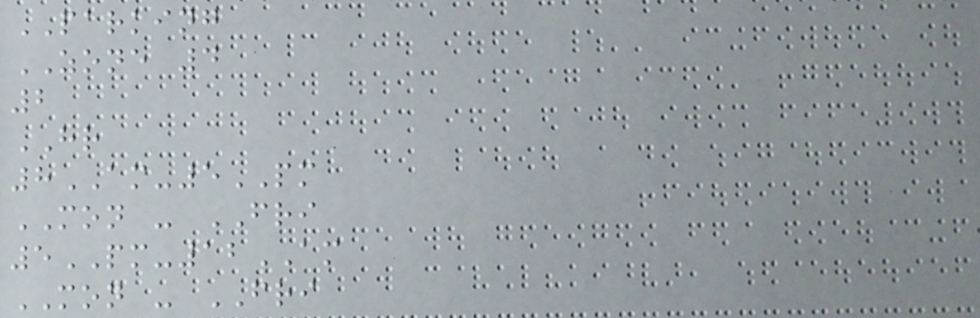PARKING
ZONE 4
2
HR
8AM-5PM
MON - FRI
5PM-12AM
MON - FRI
